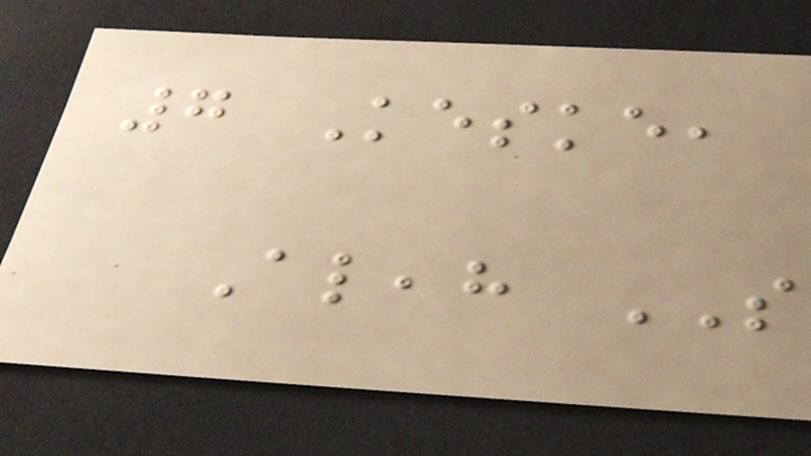7 Keske,
Aleah SO
